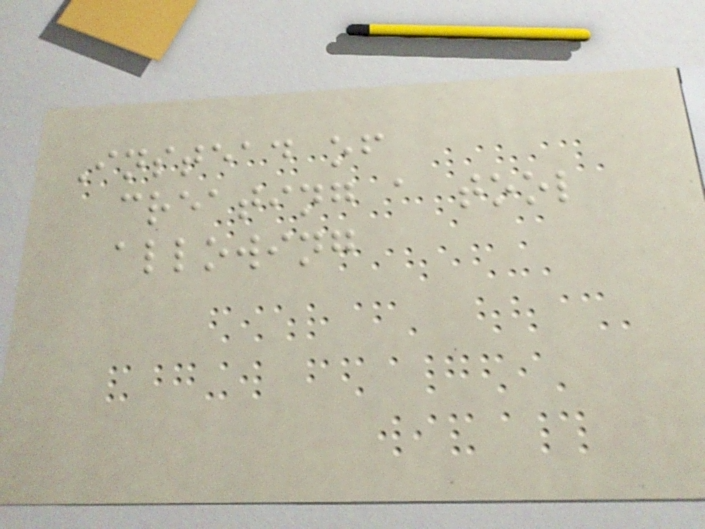Instead of
creating a tool
allowing
